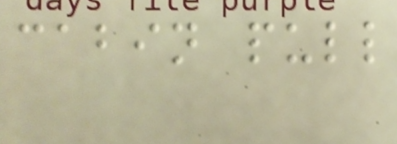cabin pull
